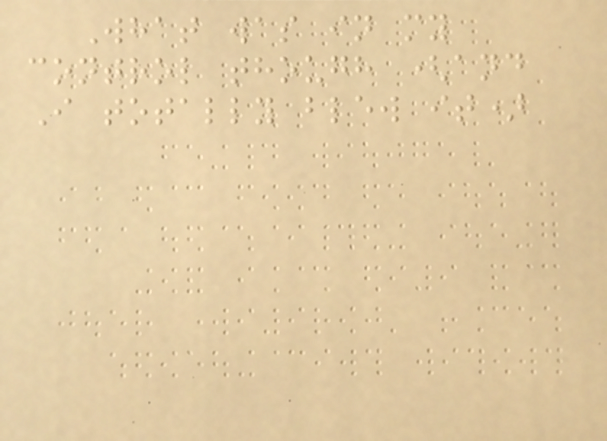What was in my
control though (and
I totally blew it)
